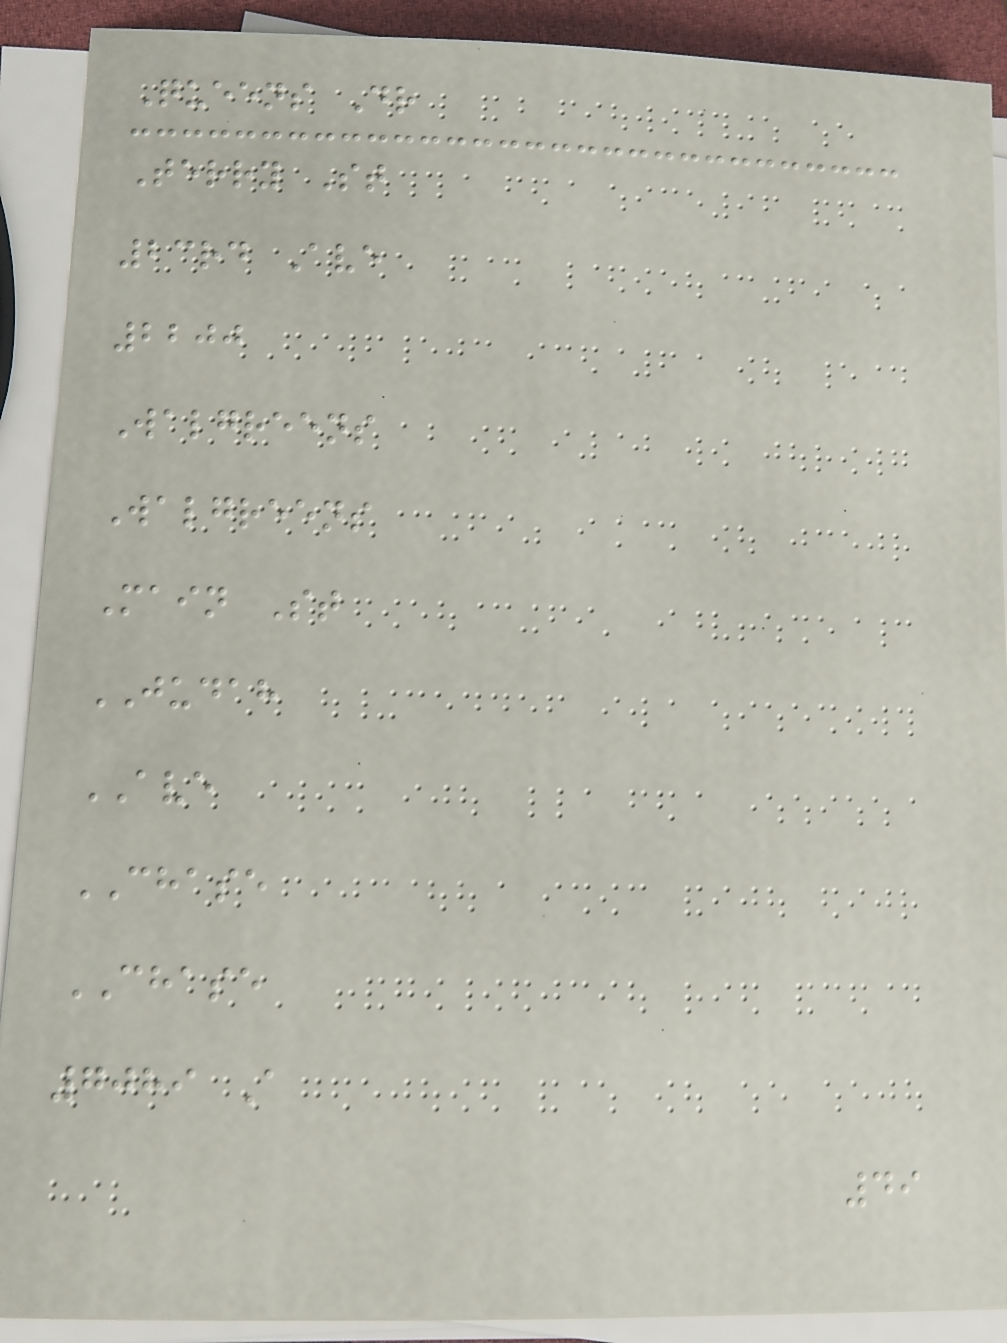Queens Dr
Terry St
23rd Ave
2200
Walgreens
Walgreens
Main St
JUDAH
AVE
CHASE
CHASE
7089 A
49
